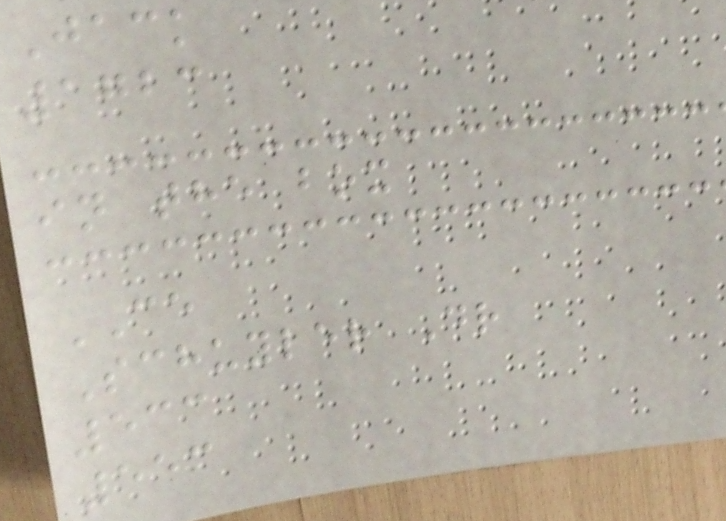Jack
1723
in the box
CE
Schuyler Dr
533
553
